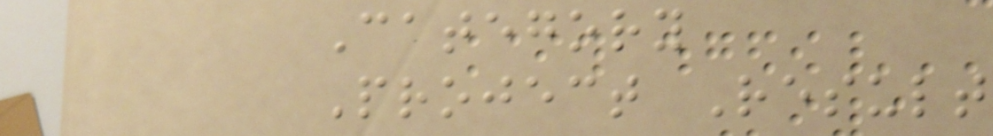Category
Project Result
